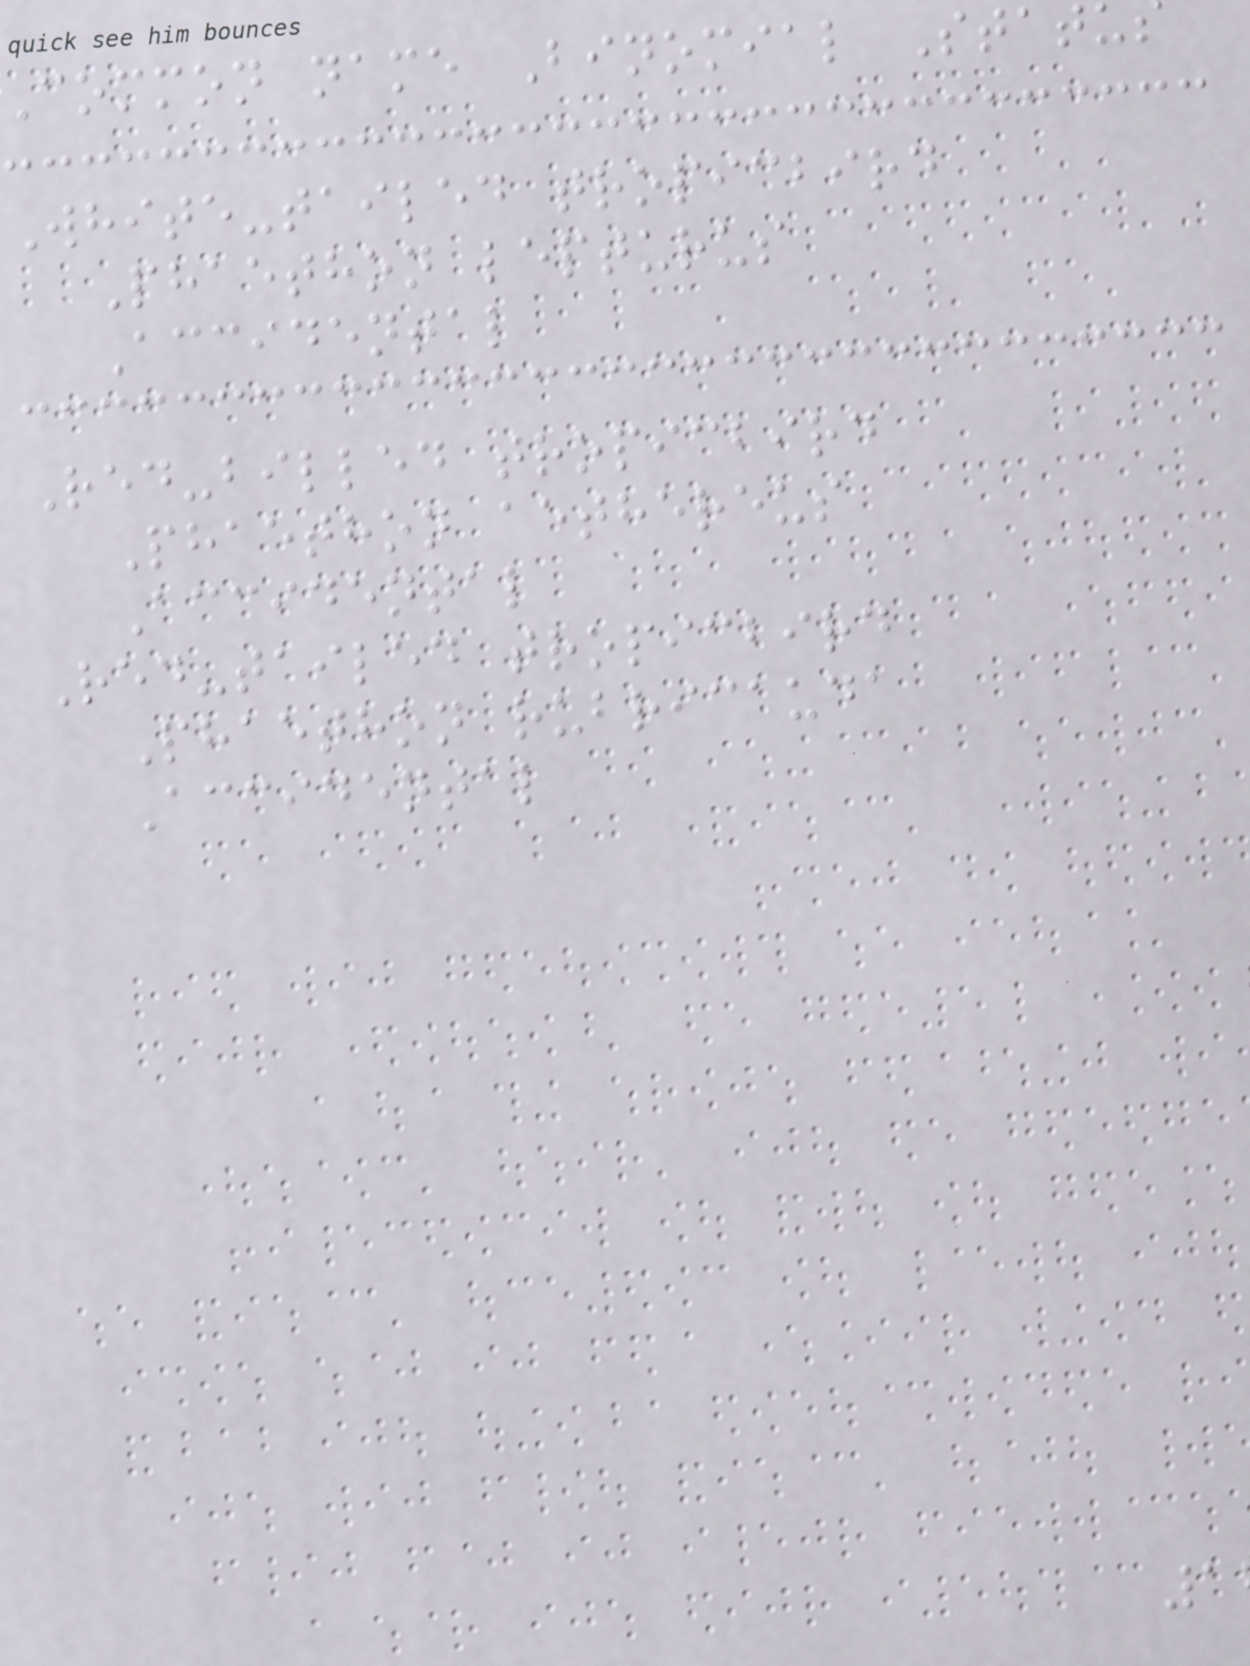common name Binomial Stat
White-tailed tropicbird
Phaethon lepturus
Accidental
Red-billed tropicbird
Phaethon aethereus
Accidental
Red-tailed tropicbird
Phaethon rubricauda
Accidental
